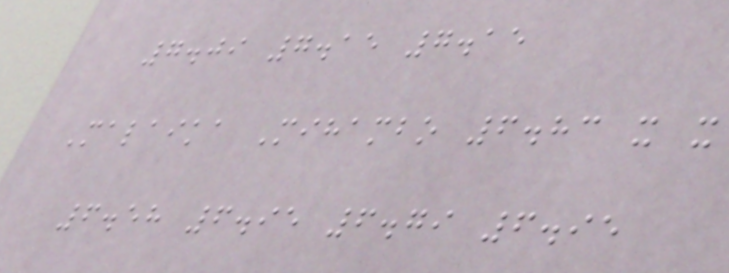7.09 7.15 7.15
Malaika Mihambo 6.83 x x
6.58 6.95 6.79 6.95
